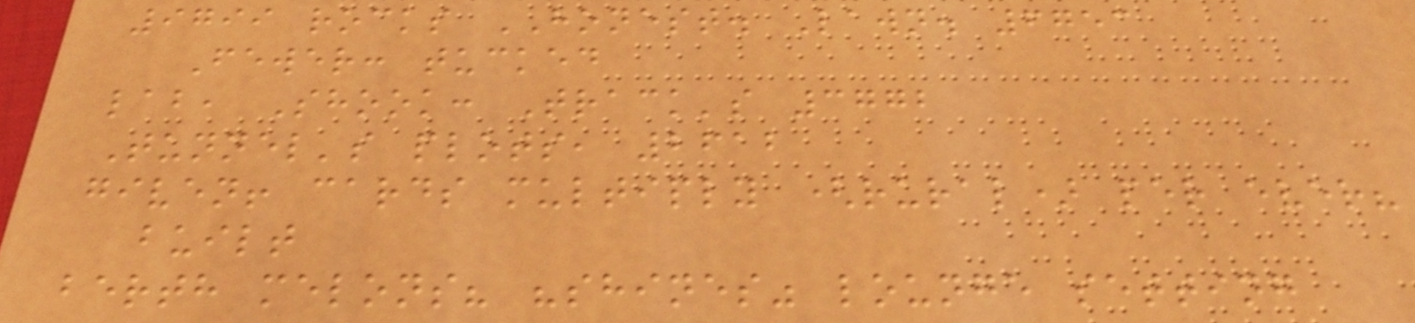9799 rocks HONEST. Lawn. 6753
Fewer: tucked
lab, Shook: Track's 3772
Tunnel's plots, 2612
given! cards multiply (rural) per ever?
built
berth melons? "shines" lounge setting
